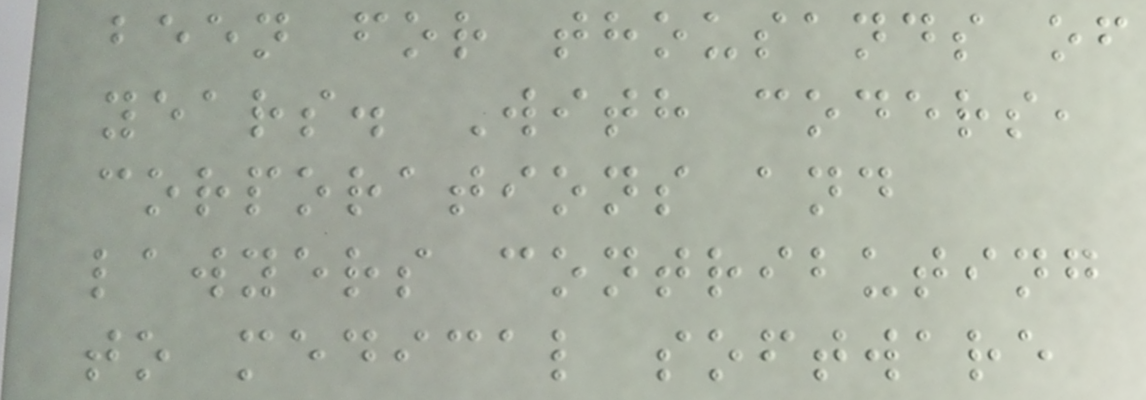been for thousands of
years. With coders,
corporations and
lawyers contributing
to medical software
